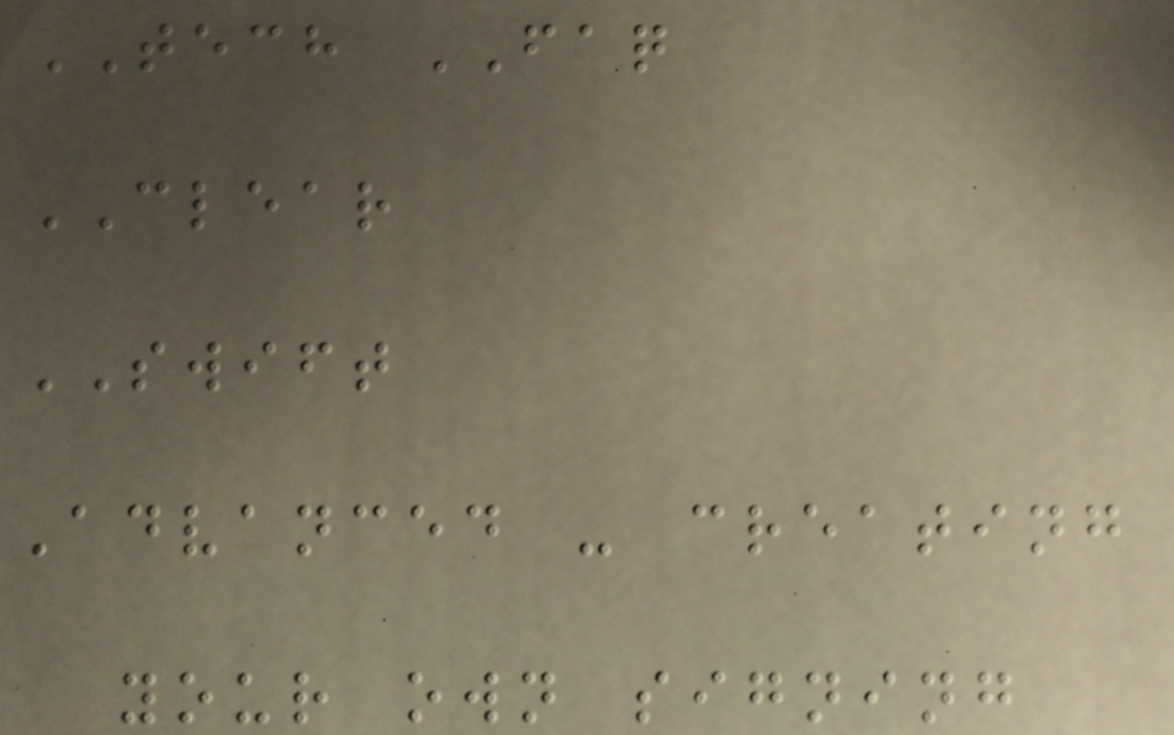TECH FAQ
CLEAR
SWIFT
Advanced - creating
your own signing
